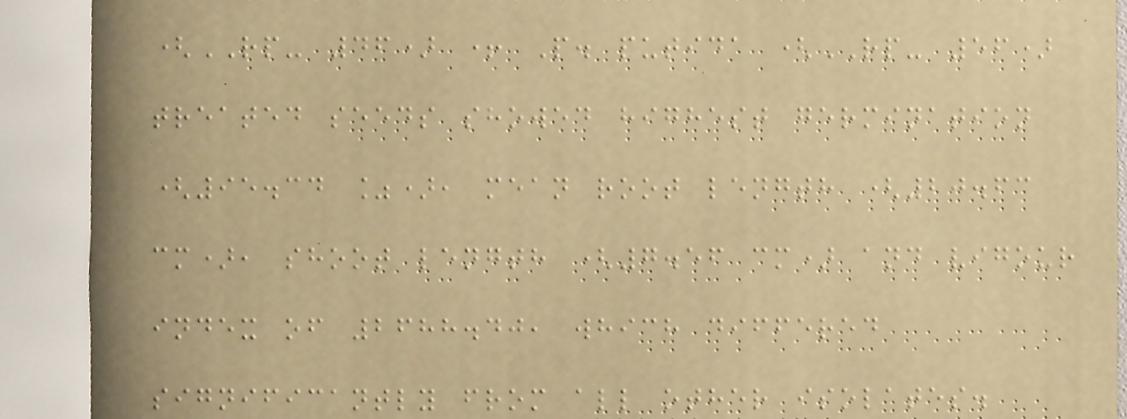(RP- 46) + P. putida (RP- 56)
treated seeds showed highest germination
(95.34 %), mean root length (20.63
cm), shoot length (7.56 cm) and vigour
index of 2688.40, which differed
significantly from all other isolates.
